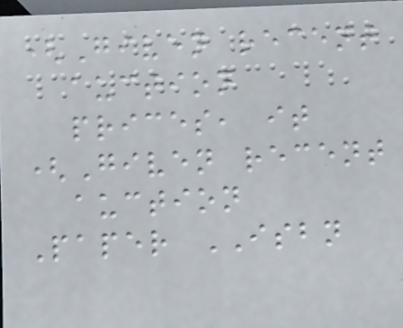(Given recent
auction
prices, it
(Given recent
auction
Paper ISBN
